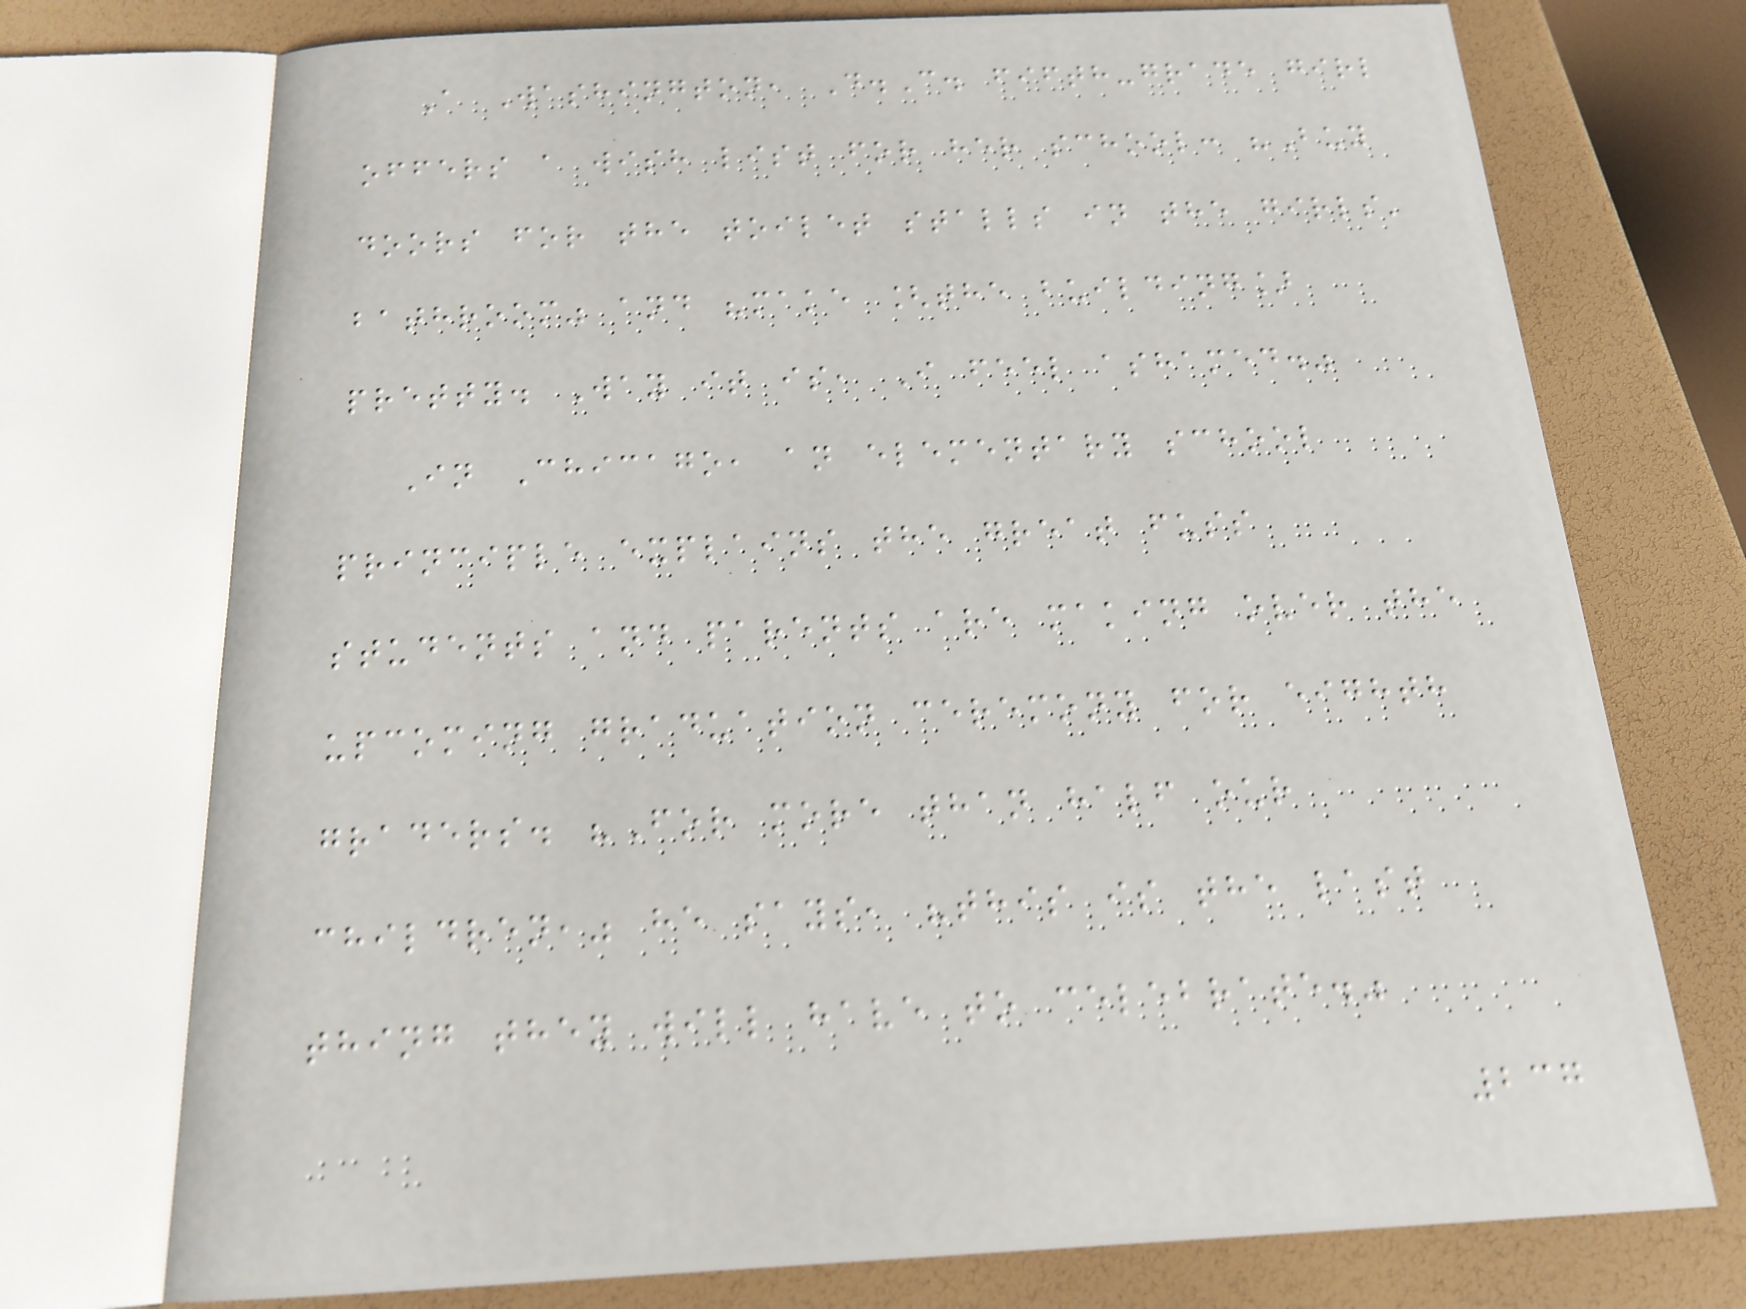A Washington, D.C. fifth-grade girl
offers a wish list for her school: "Buy
doors for the toilet stalls in the girls'
bathroom" and "make [the building]
pretty. Way it is, I feel ashamed."
In Chicago, an elementary school
principle explains the great fuss
students and parents are making over the
upcoming graduation ceremony for eighth
graders. "For more than half our
children," he says, "this is the last
thing they will have to celebrate."
237
